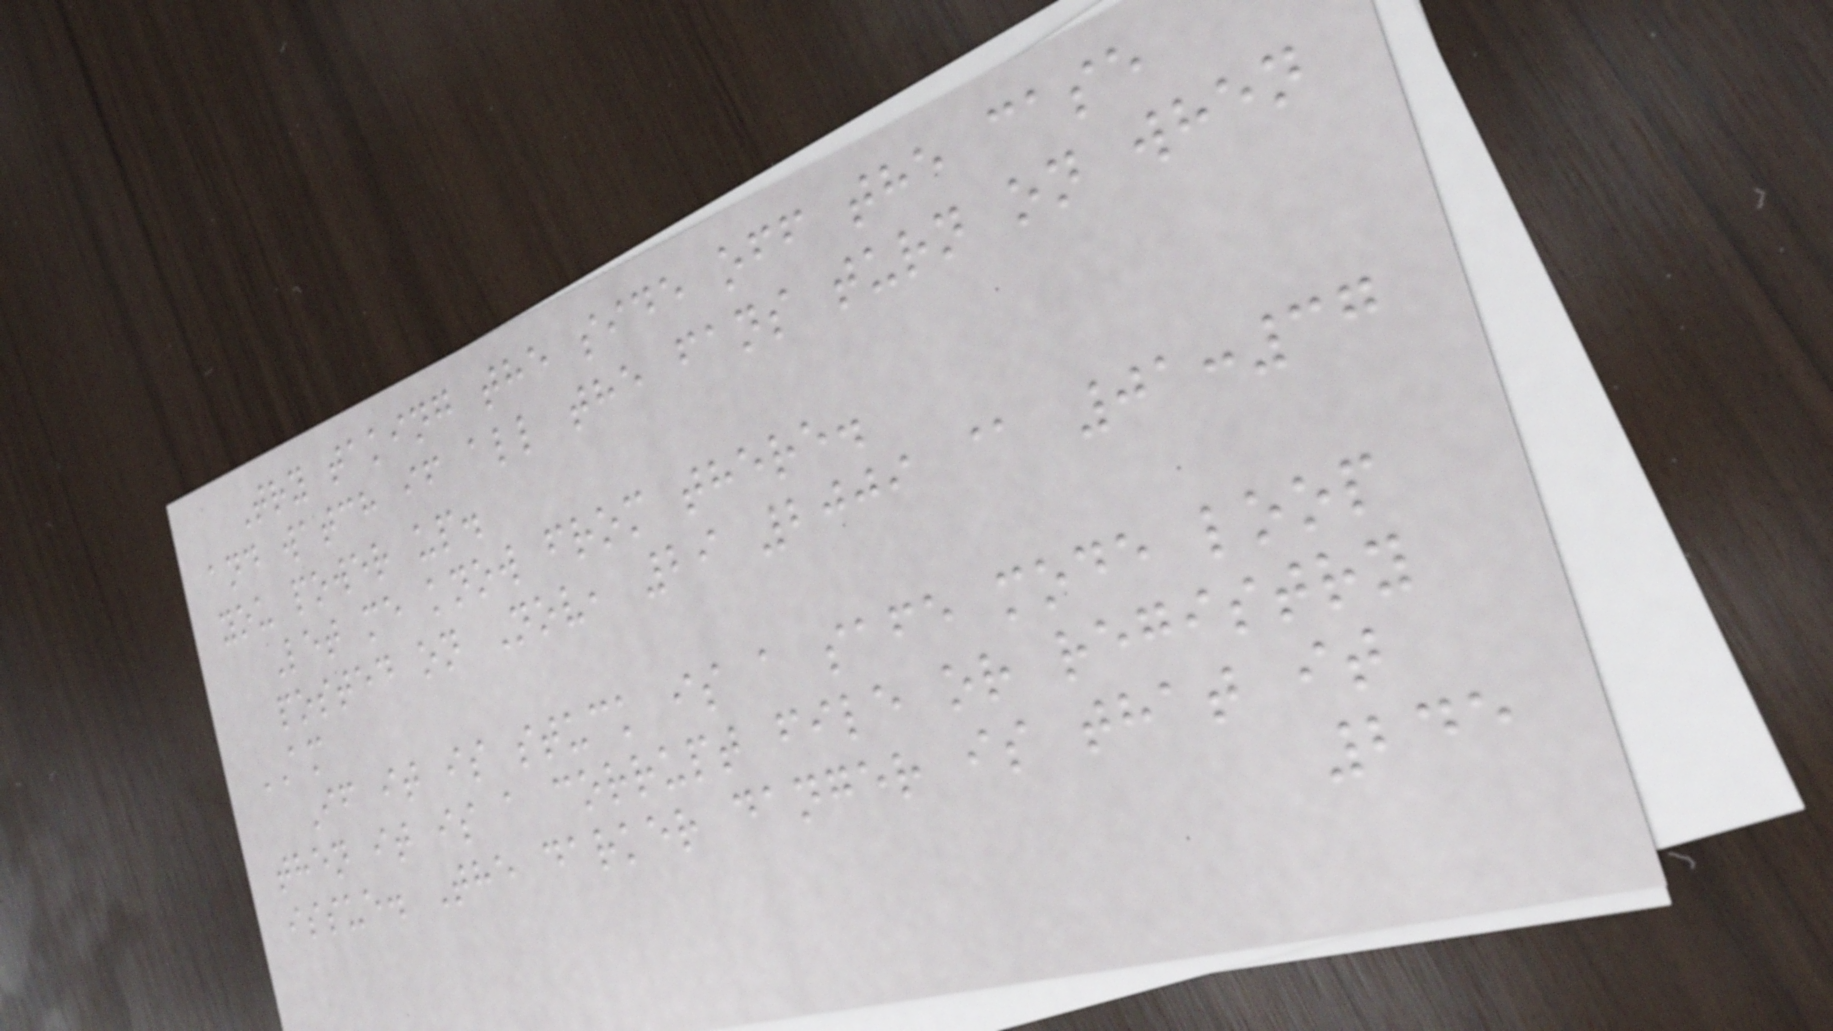Try taking the side off the case
and watch if all the fans turn on when
you power up.
Let me know from there.
posted on Nov, 29 2009 @ 01:37
AM
If it is stuck is a safe mode loop
then it is a corrupt file or registry
issue. The darker danger is that it
245
